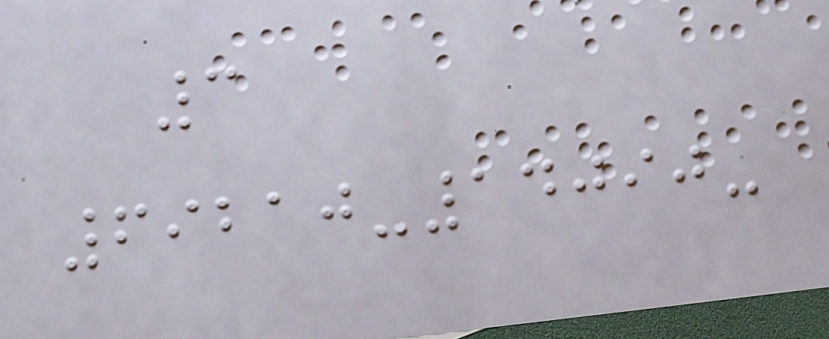3
69210-14090-
